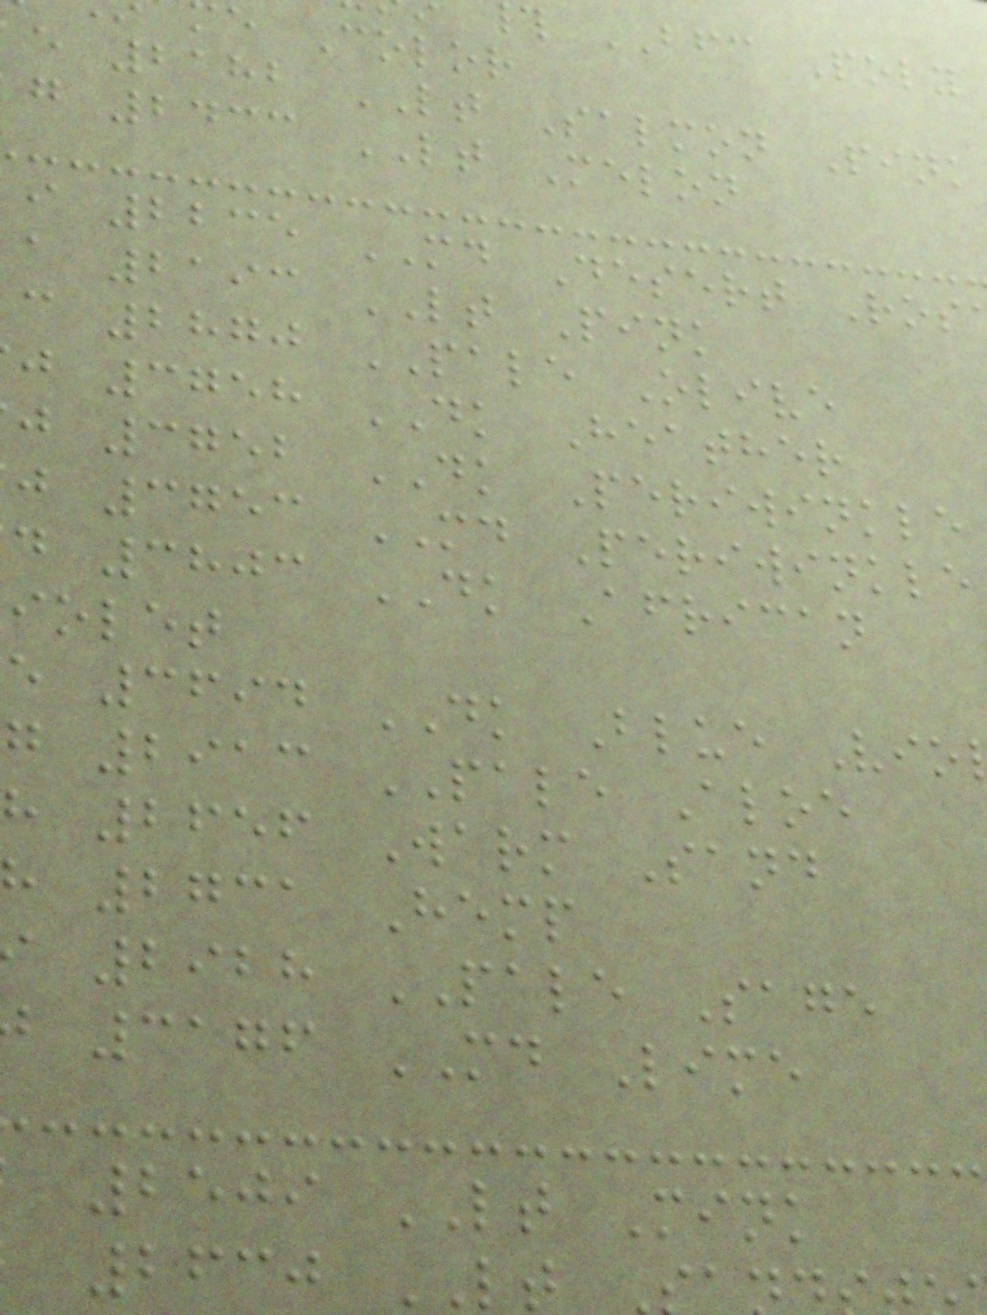BFC Poly
e Color
e 2182 LT Salmon Pink
g 2433 LT Melon
i 2235 MD Desert Ros
a 2193 LT Pink
c 2870 PALE Olive
j 3758 DK Heather
j 3752 DK Periwinkle
j 3753 MD Periwinkle
d 3803 DK African
iolet
e 3694 DK Blue Vio
g 2913 PALE Aloe
h 2656 Warm Sand
2731 Hemp
2928 PALE Sage
3176 MD Lime
2509 LT Mink
2630 LT
